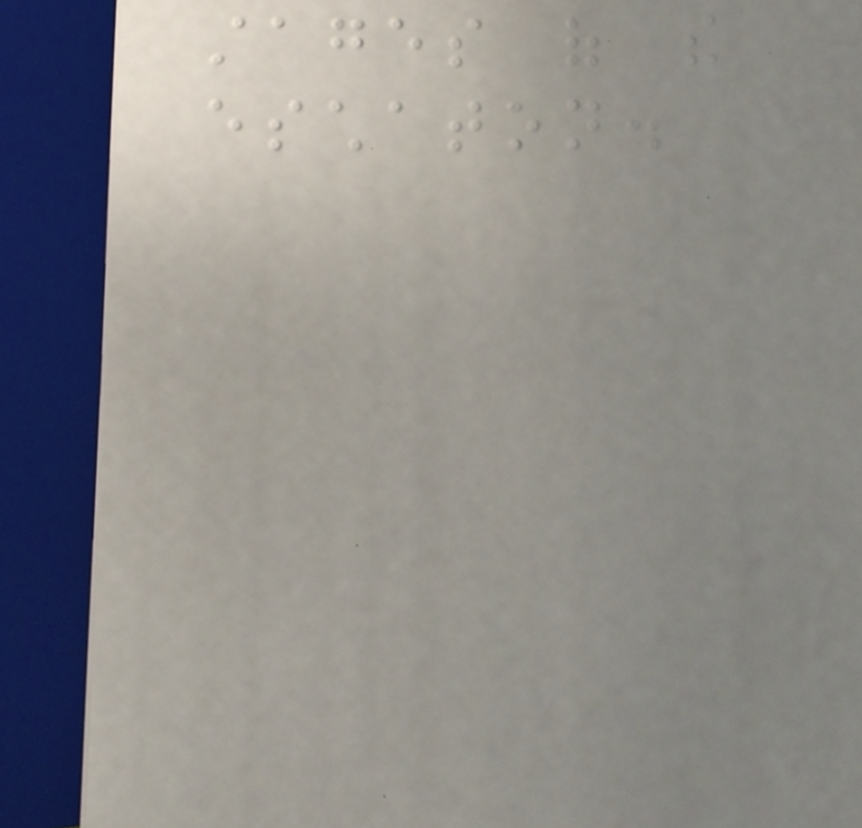stages of the
eschaton.
